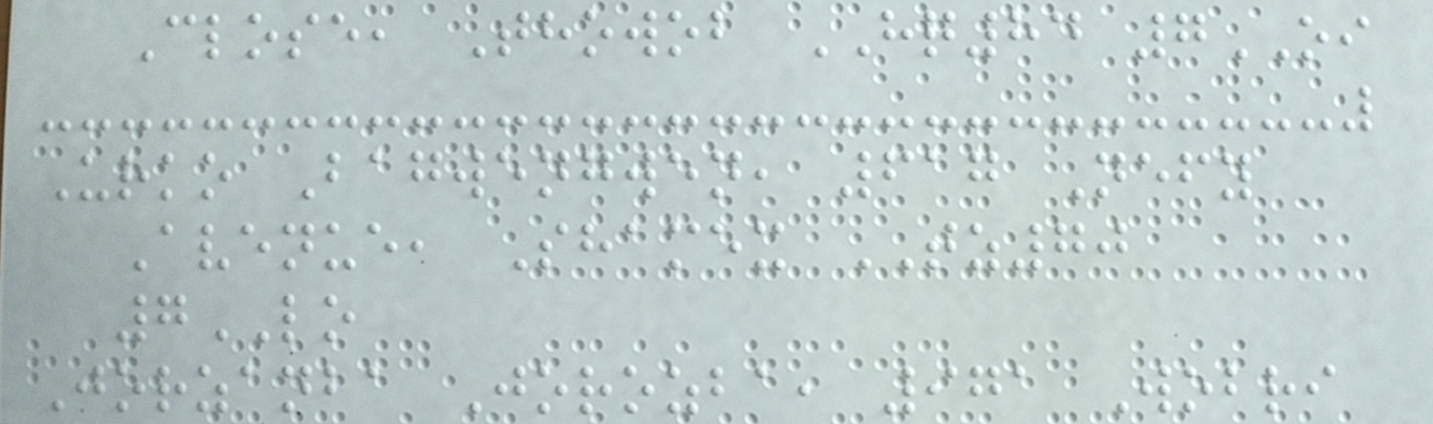Close, Thowob HQ84 7OI
Urko Bagwengwen, 617 Nefy
Avenue, Shamex TZ70
7LO
Jorzanba Jorozba, 971 Wobri
